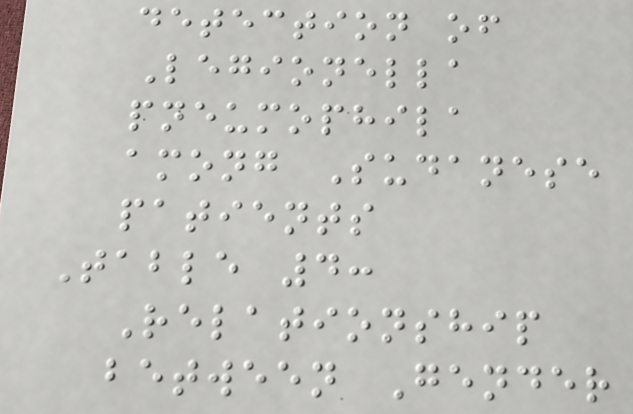detection of
Legionella
pneumophila
among Sudanese
patients
Table 4:
Relationship
between Gender
